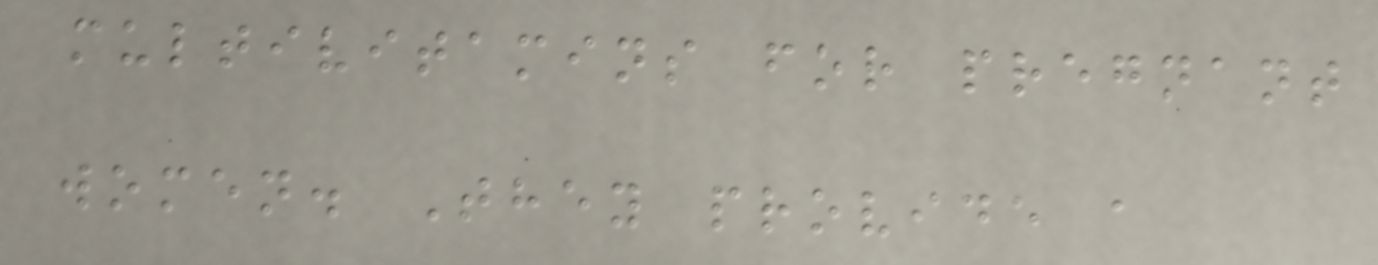multivitamins for pregnant
women. They provide a
